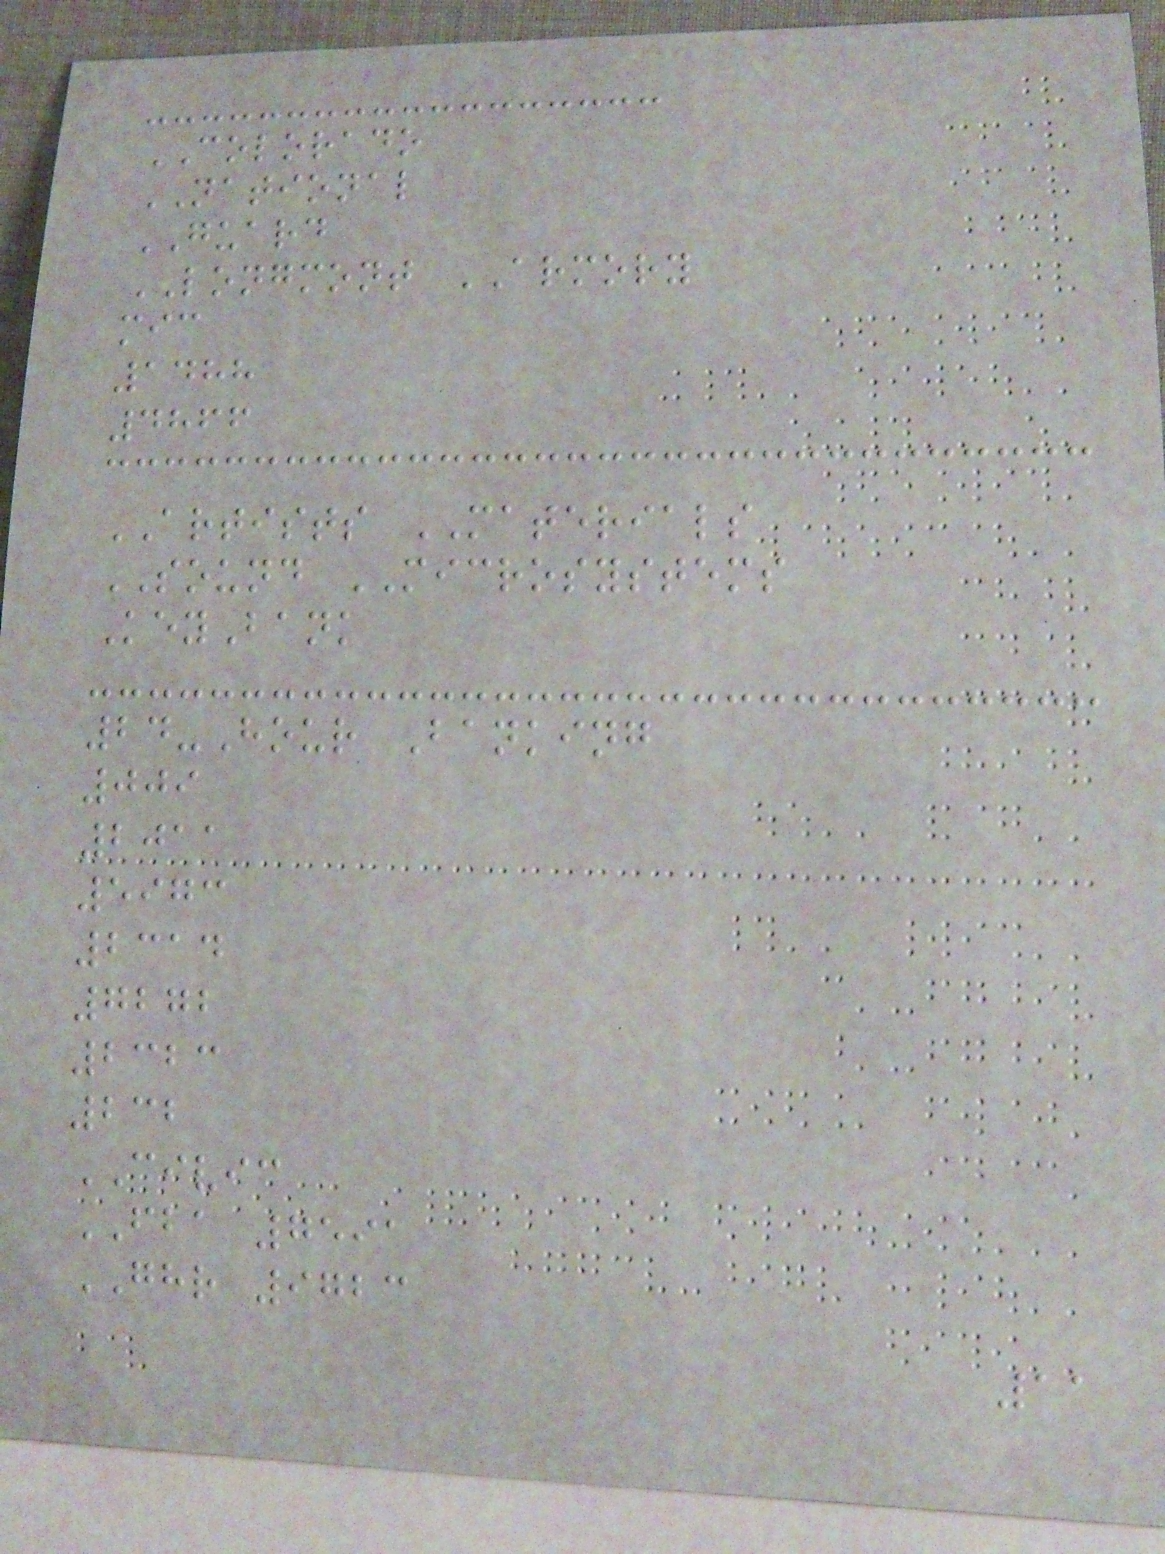COLORADO
NATIONAL
GUARD
LONGMONT ARMORY
mic
1488
4866
ARTISTS MATERIALS
SOUND MICROSYSTEMS
KeyBank
24-Hour Banking
009
2011
5973
2314
7272
2323
232
CIVIC
FBA 7591
GHR 9723
11
